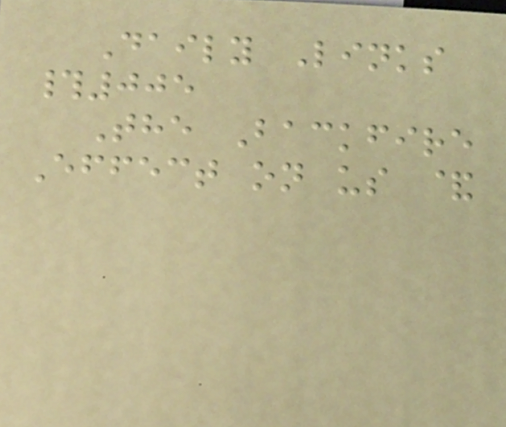Daily Links
#005
The Backfire
Effect on us &
